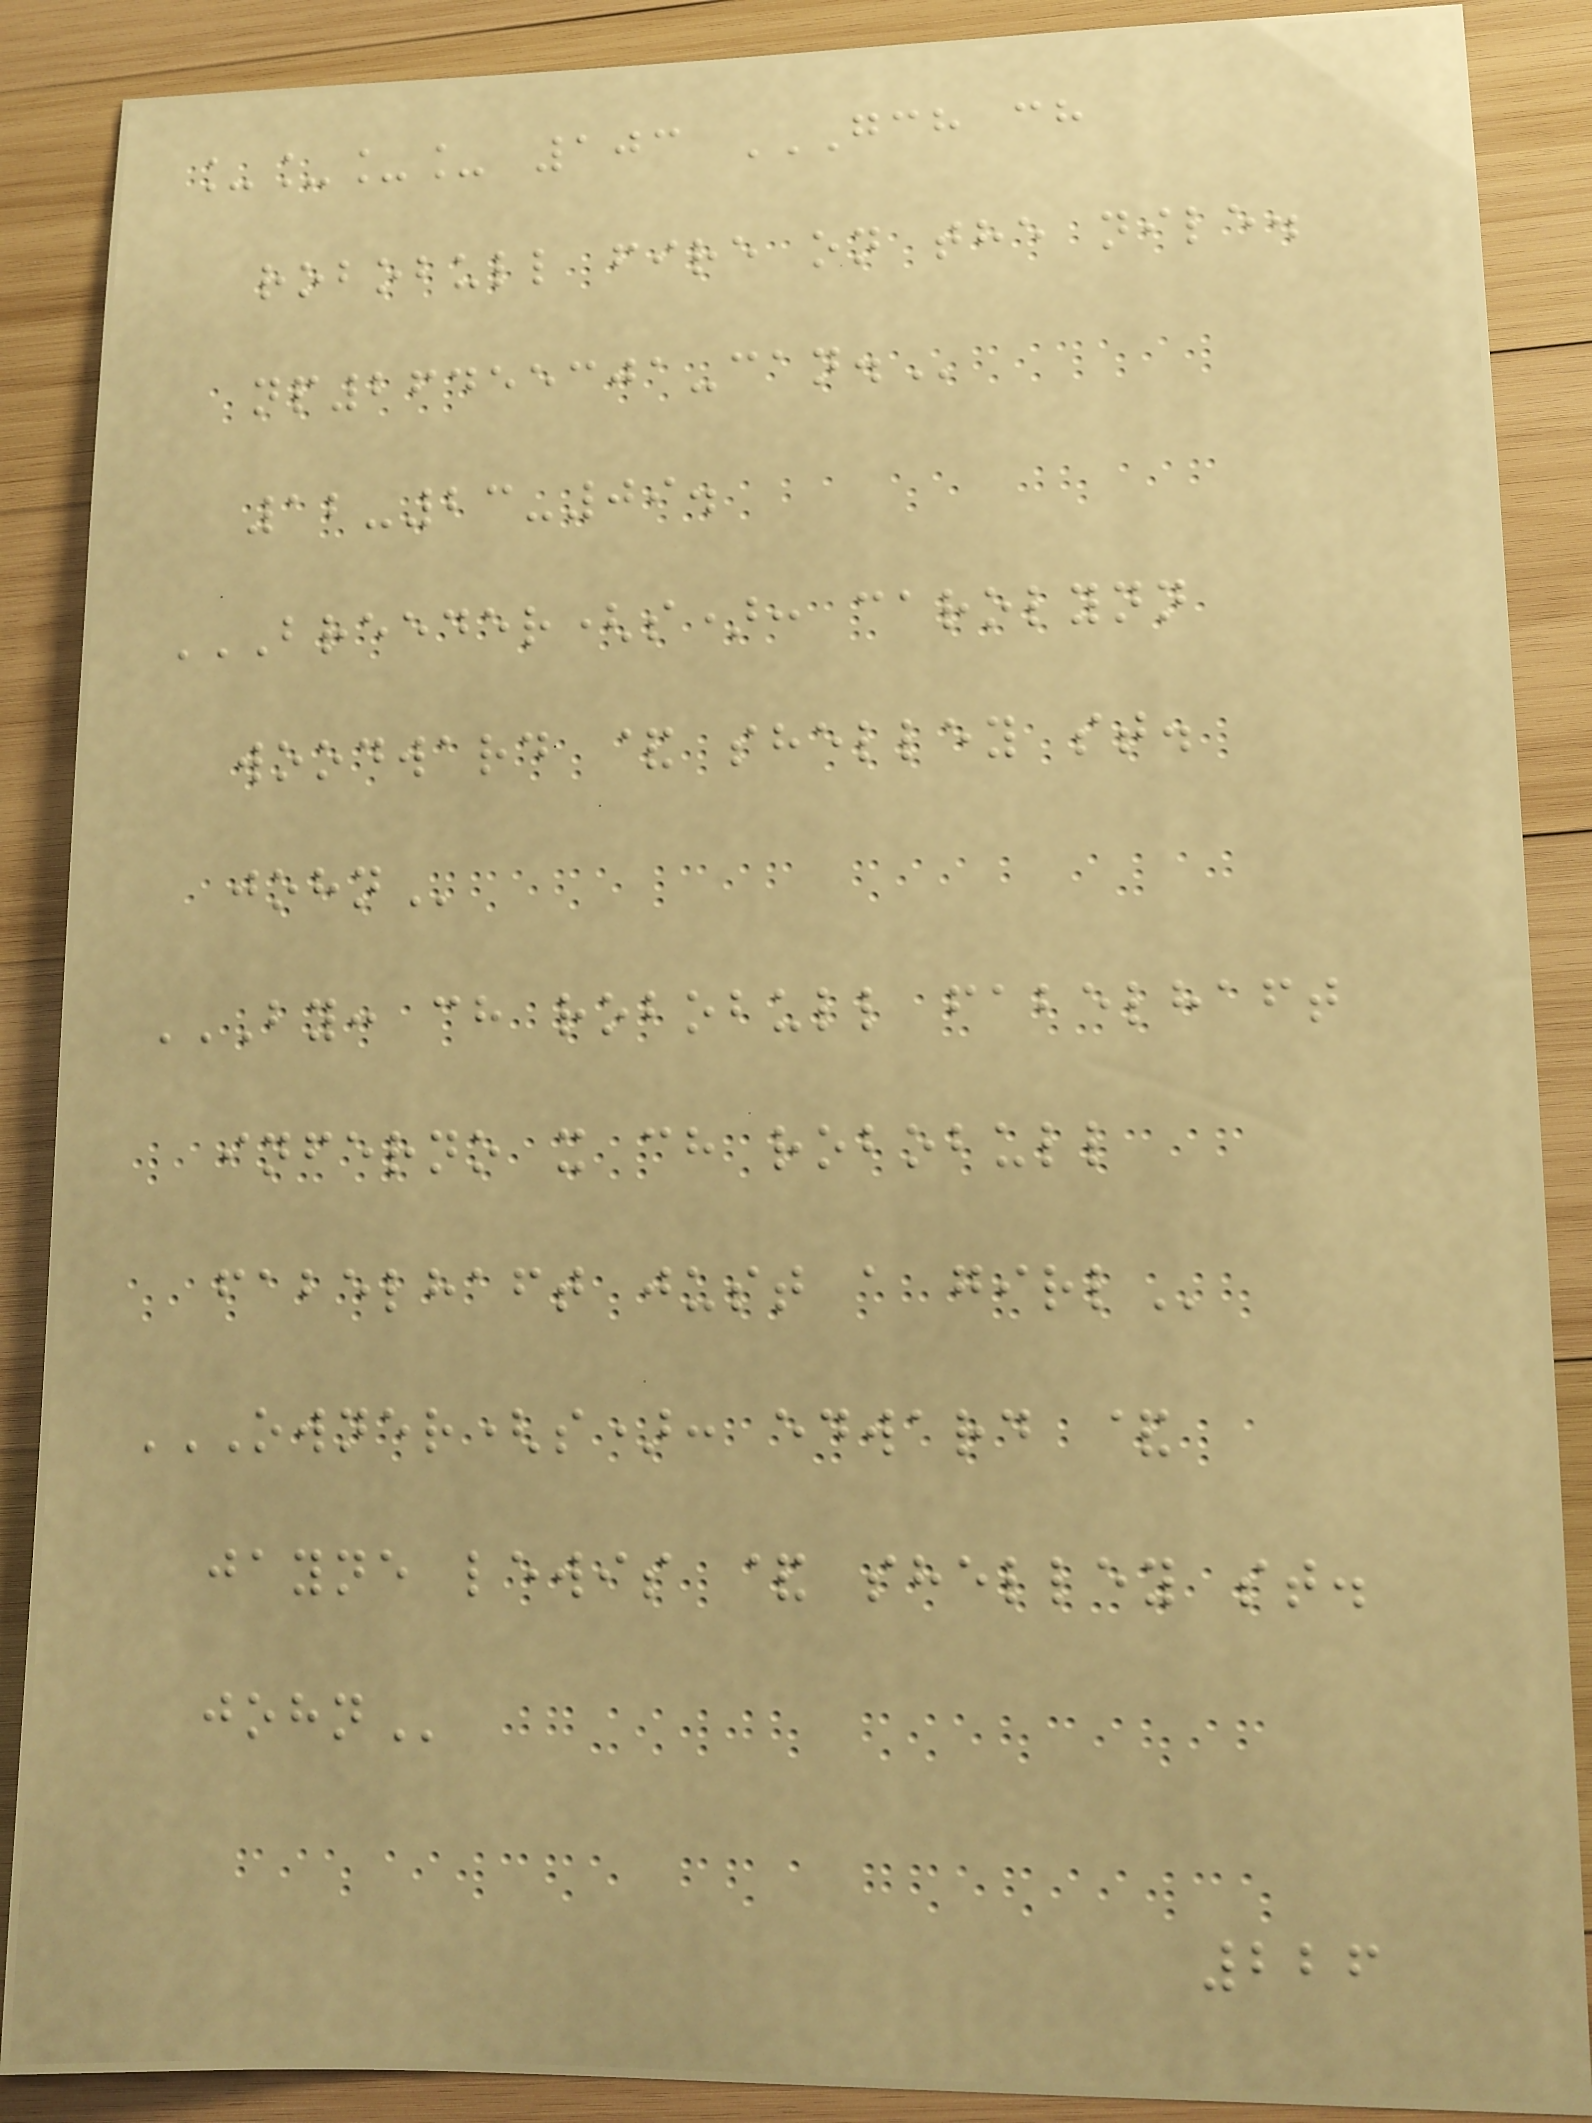____ 103 GCH CH
ROBOBULL FIRE ON THE NILE.
NP26455301-CAN.
12-23-09.
BREEDER(S): CAROLYNN
WOODWARD & SHELLEY ST.
JOHN
BY: CH ROBOBULL FABELHAFT
INFERNO X CH ROBOBULL
FABELHAFT JUST A GIRL
OWNER(S): EDWARD &
JAYNE LEWIS & SHELLEY ST.
JOHN
226
